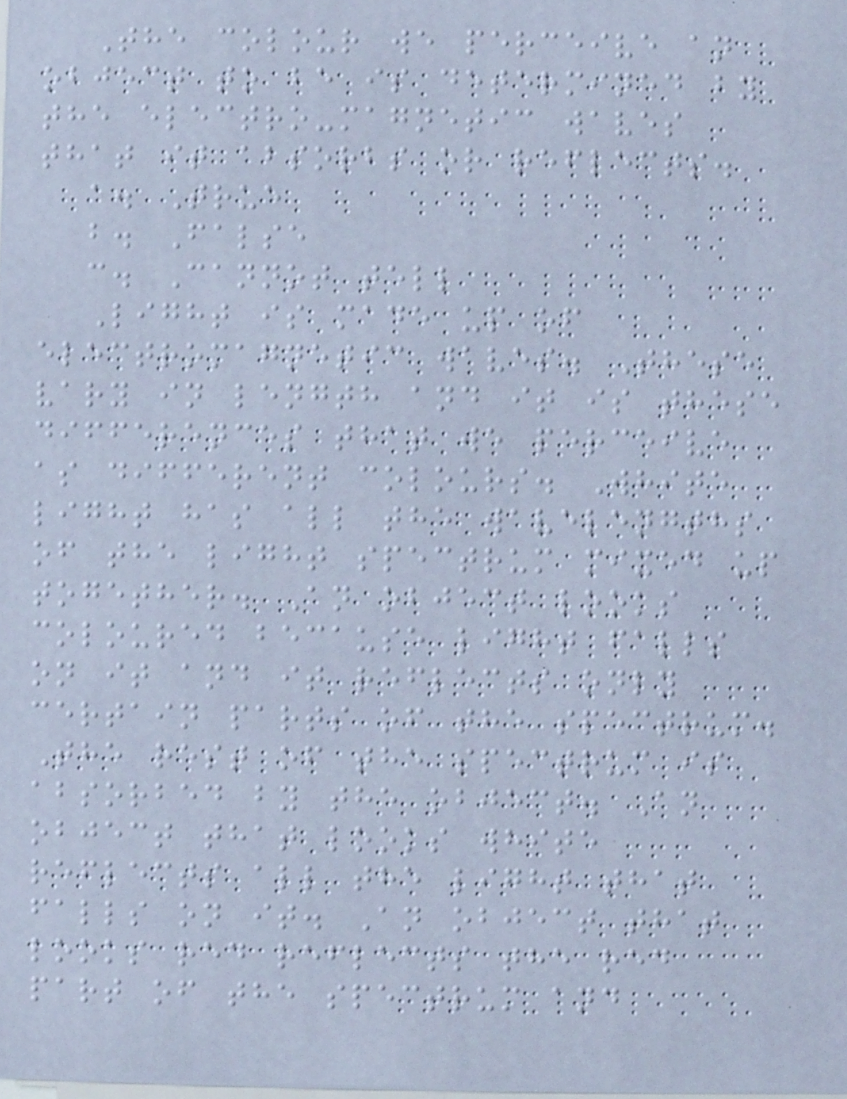The colour we perceive an
object to be is determined by
the electro-magnetic waves
that it absorbs or reflects.
a. True
b. False
c. Cannot tell
Light is made up of
electromagnetic waves. These
vary in length and it is these
differences that we perceive
as different colours. White
light has all the wavelengths
of the light spectrum mixed up
together. An object looks
coloured because light falls
on it and it reflects only
certain parts of the spectrum.
The rest of the spectrum is
absorbed by the object. An
object that looks white
reflects all the light that
falls on it. An object that
looks red reflects the red
part of the spectrum and
